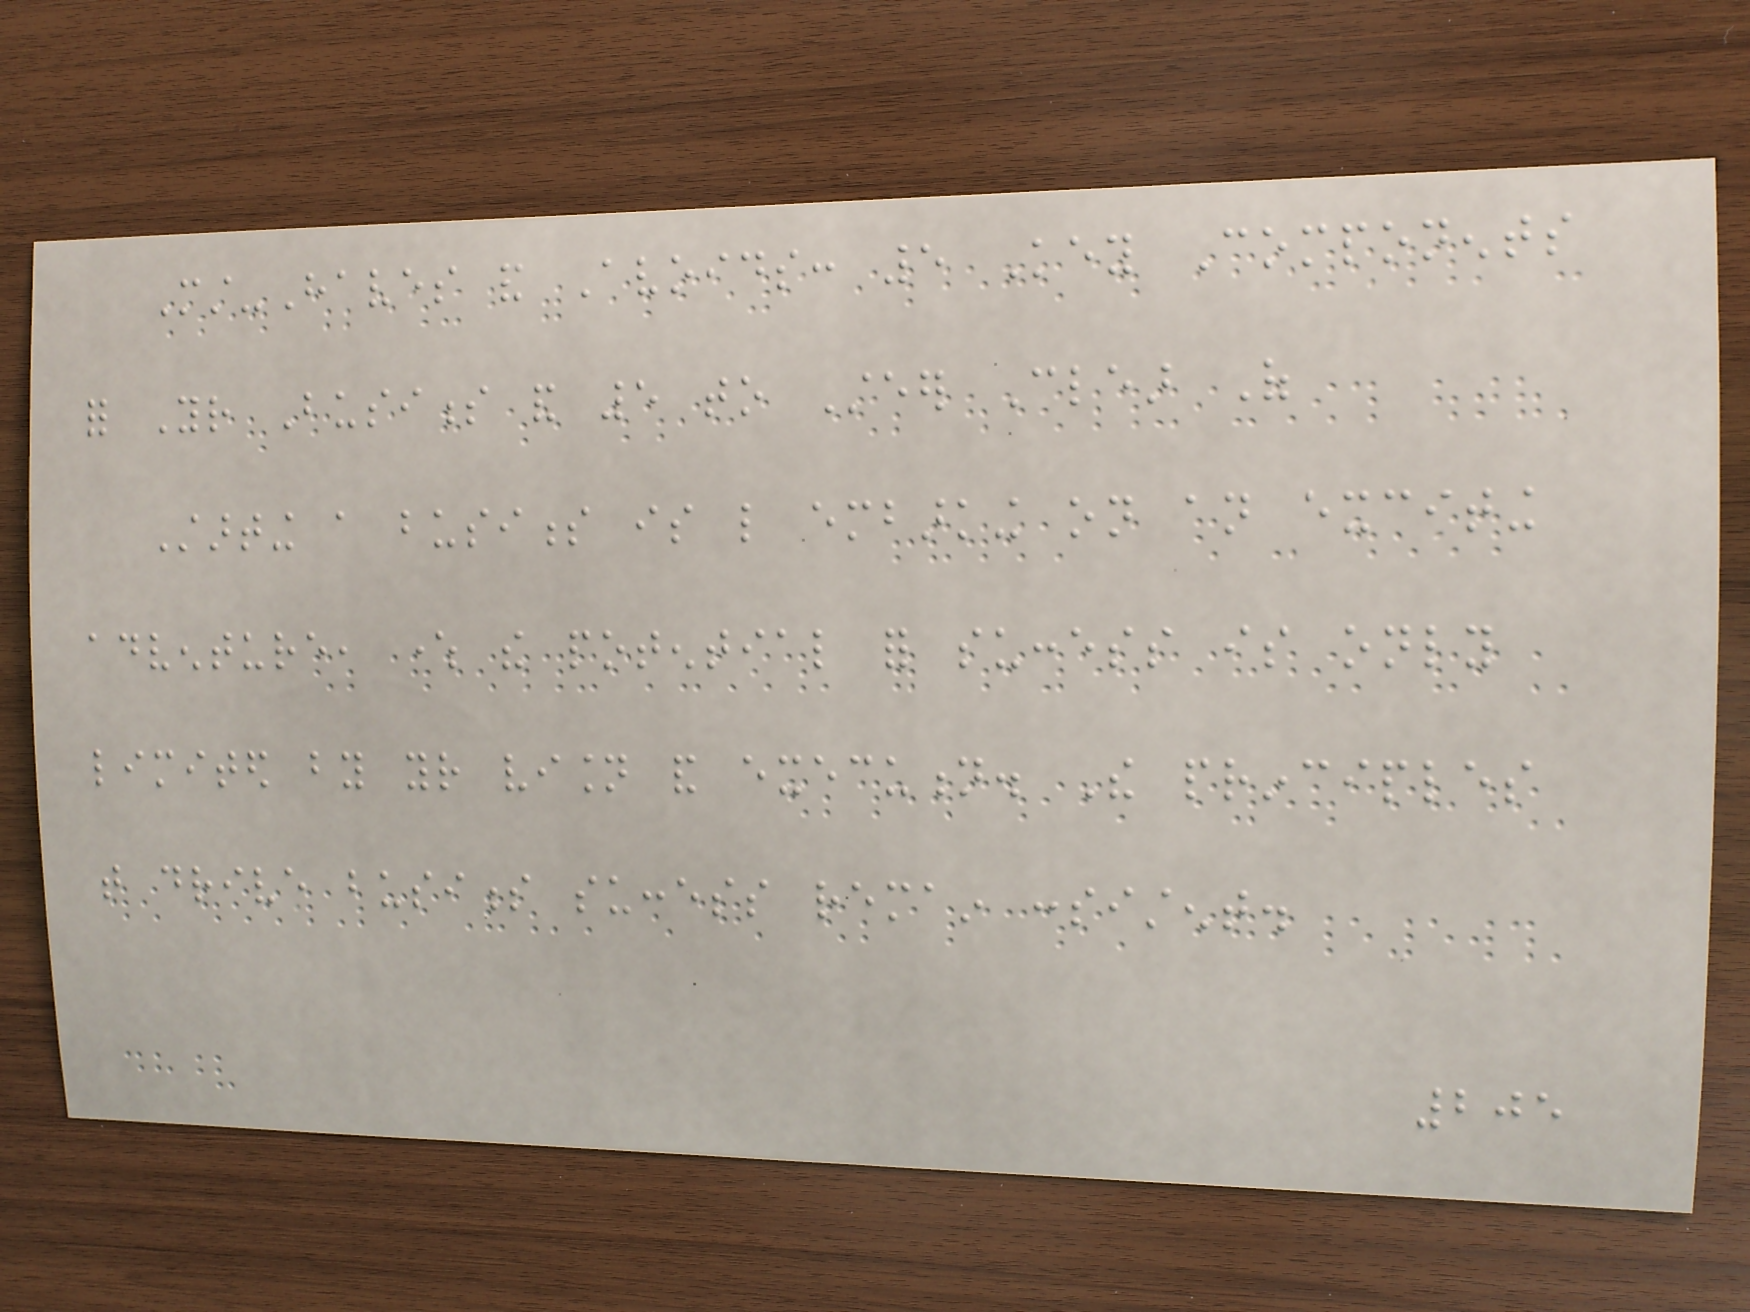Must-Haves and Avoids: 5 Key Components
for Your Business and 5 to Steer Clear Of
Starting a business is like embarking on an exciting
adventure, where the potential for success is only
limited by your vision and execution. The principles
that drive business success remain consistent.
205
